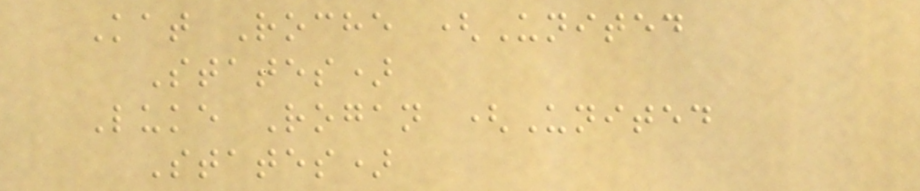Kat Roche (United
States)
Luke Rogan (United
States)
